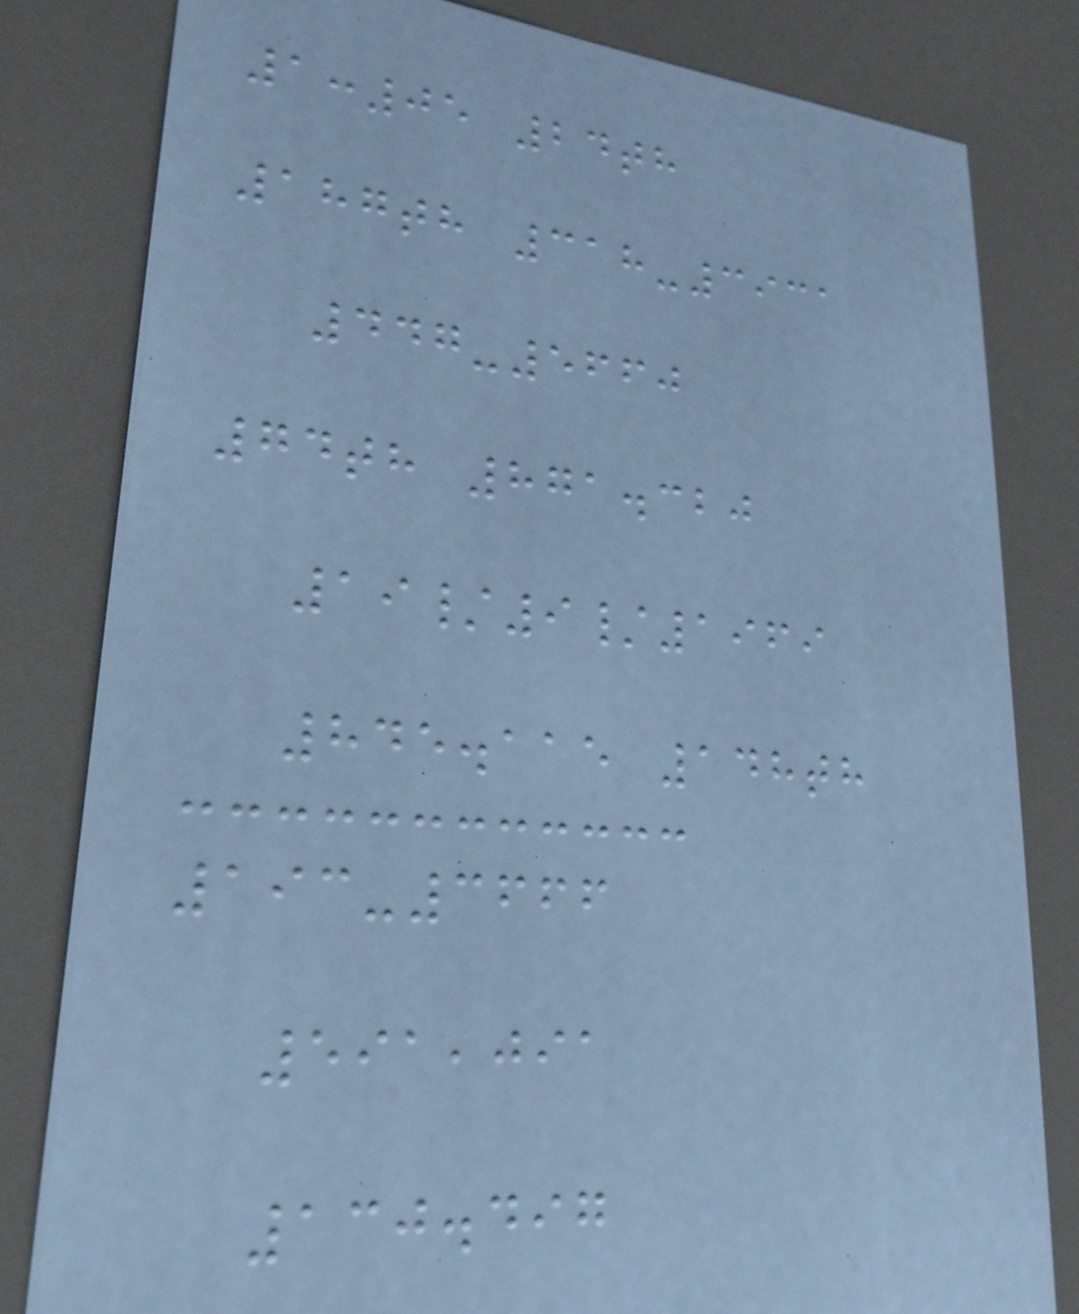1:05 24th
187th 318-3931
447-5660
74th 871.320
19/9/1969
845.115 148th
193-3666
591,091
130.497
